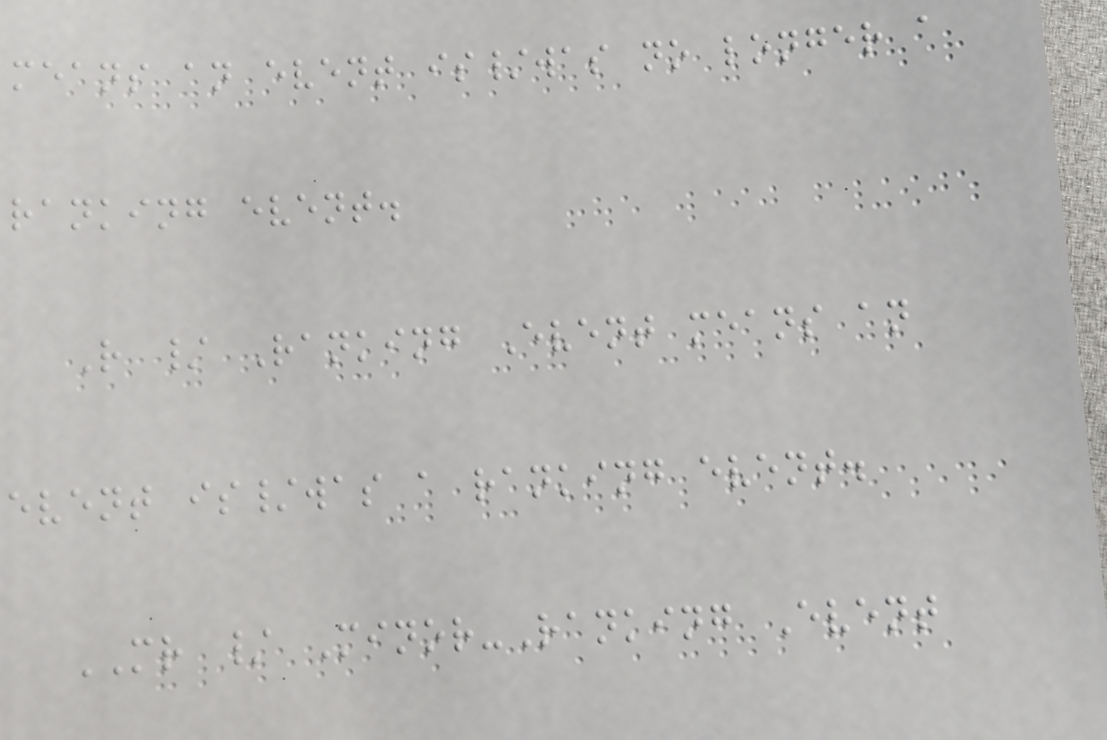means an event is/was no longer a
ranking event.
R / Ranking Event means an
event is/was a ranking event.
MR / Minor-Ranking Event
